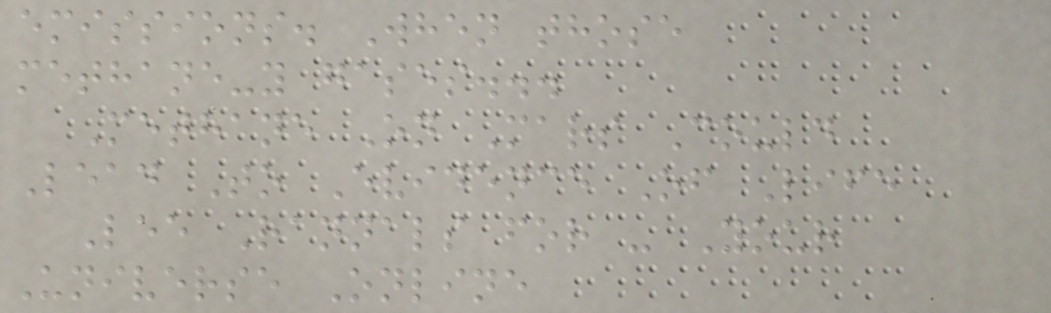emissions. When those
methane-y gases...
Methane On Mars Could
Lead To Evidence Of Life
Lee Rannals for - Your
Universe Online
